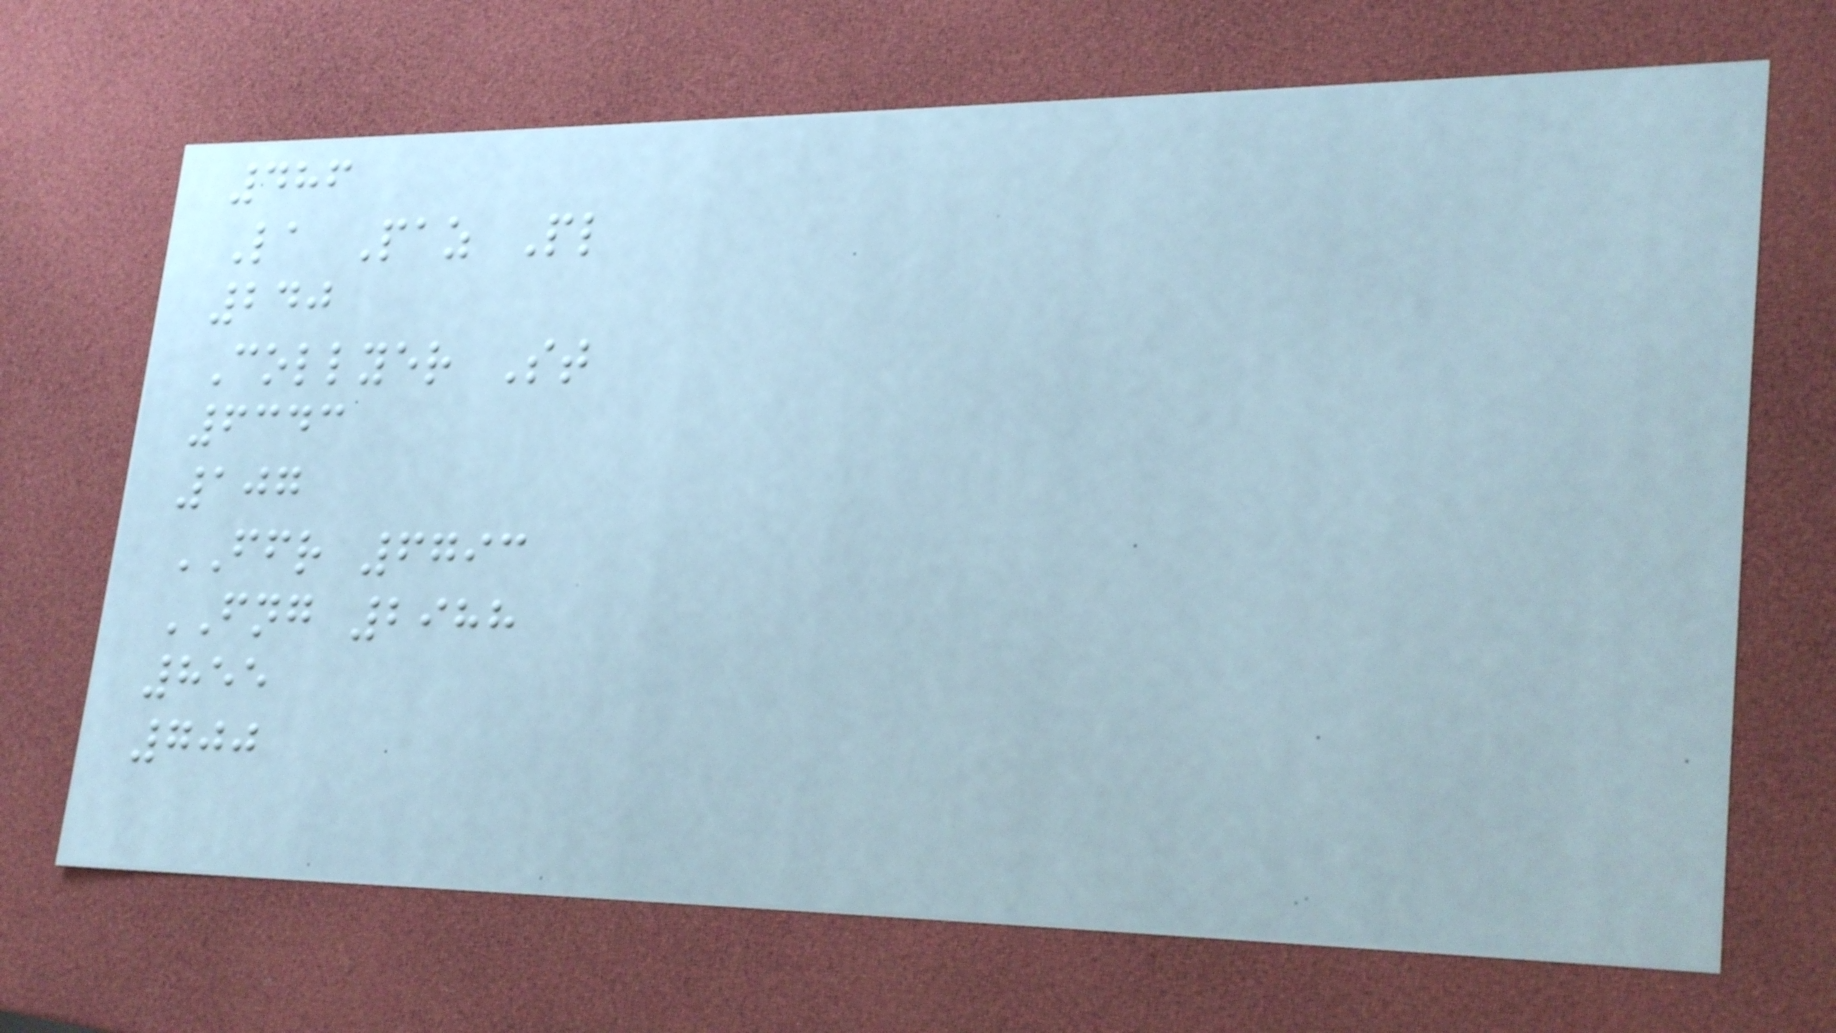486
La Paz Pl
240
Collyer St
6343
107
FFR 6793
FNG 2988
855
700
